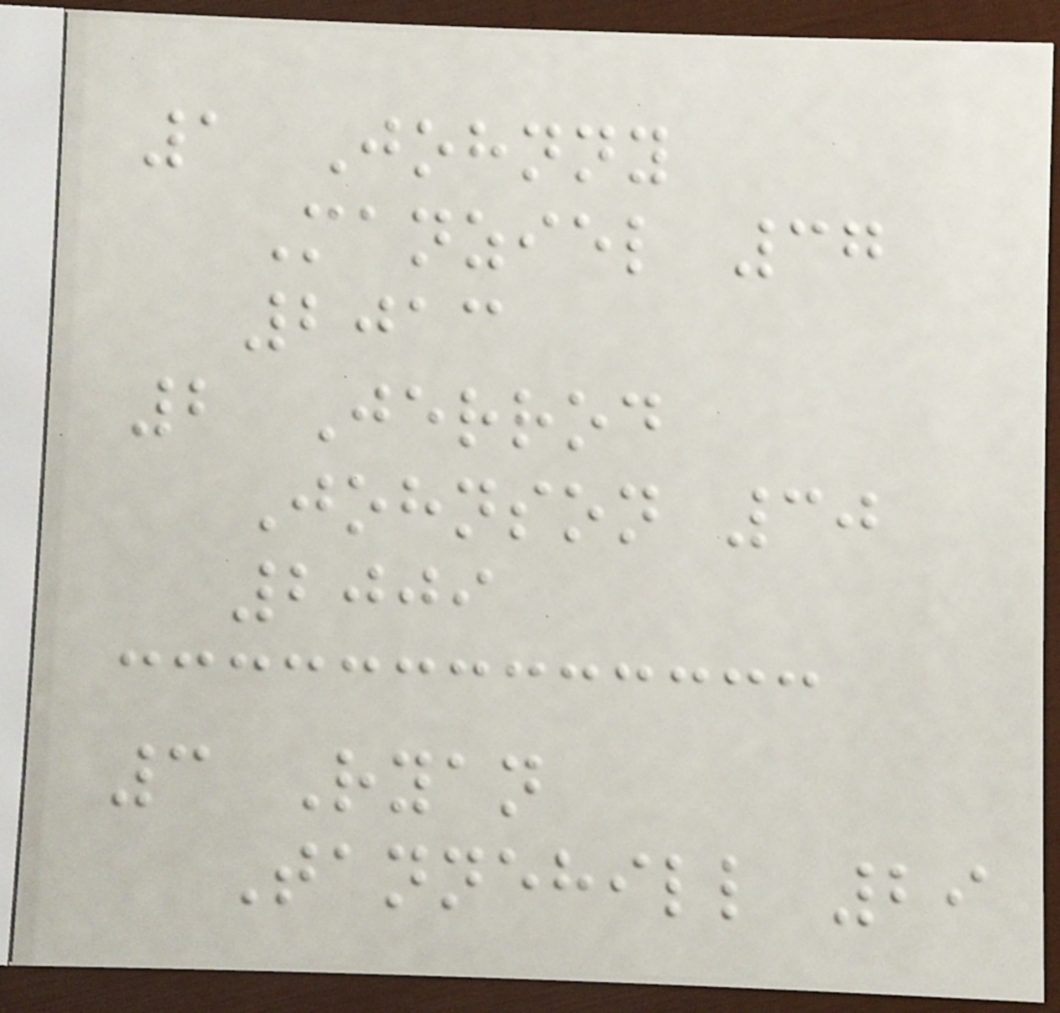1 Johnny
Manziel 37
2013
2 Jerrod
Johnson 30
2009
3 Ryan
Tannehill 29
